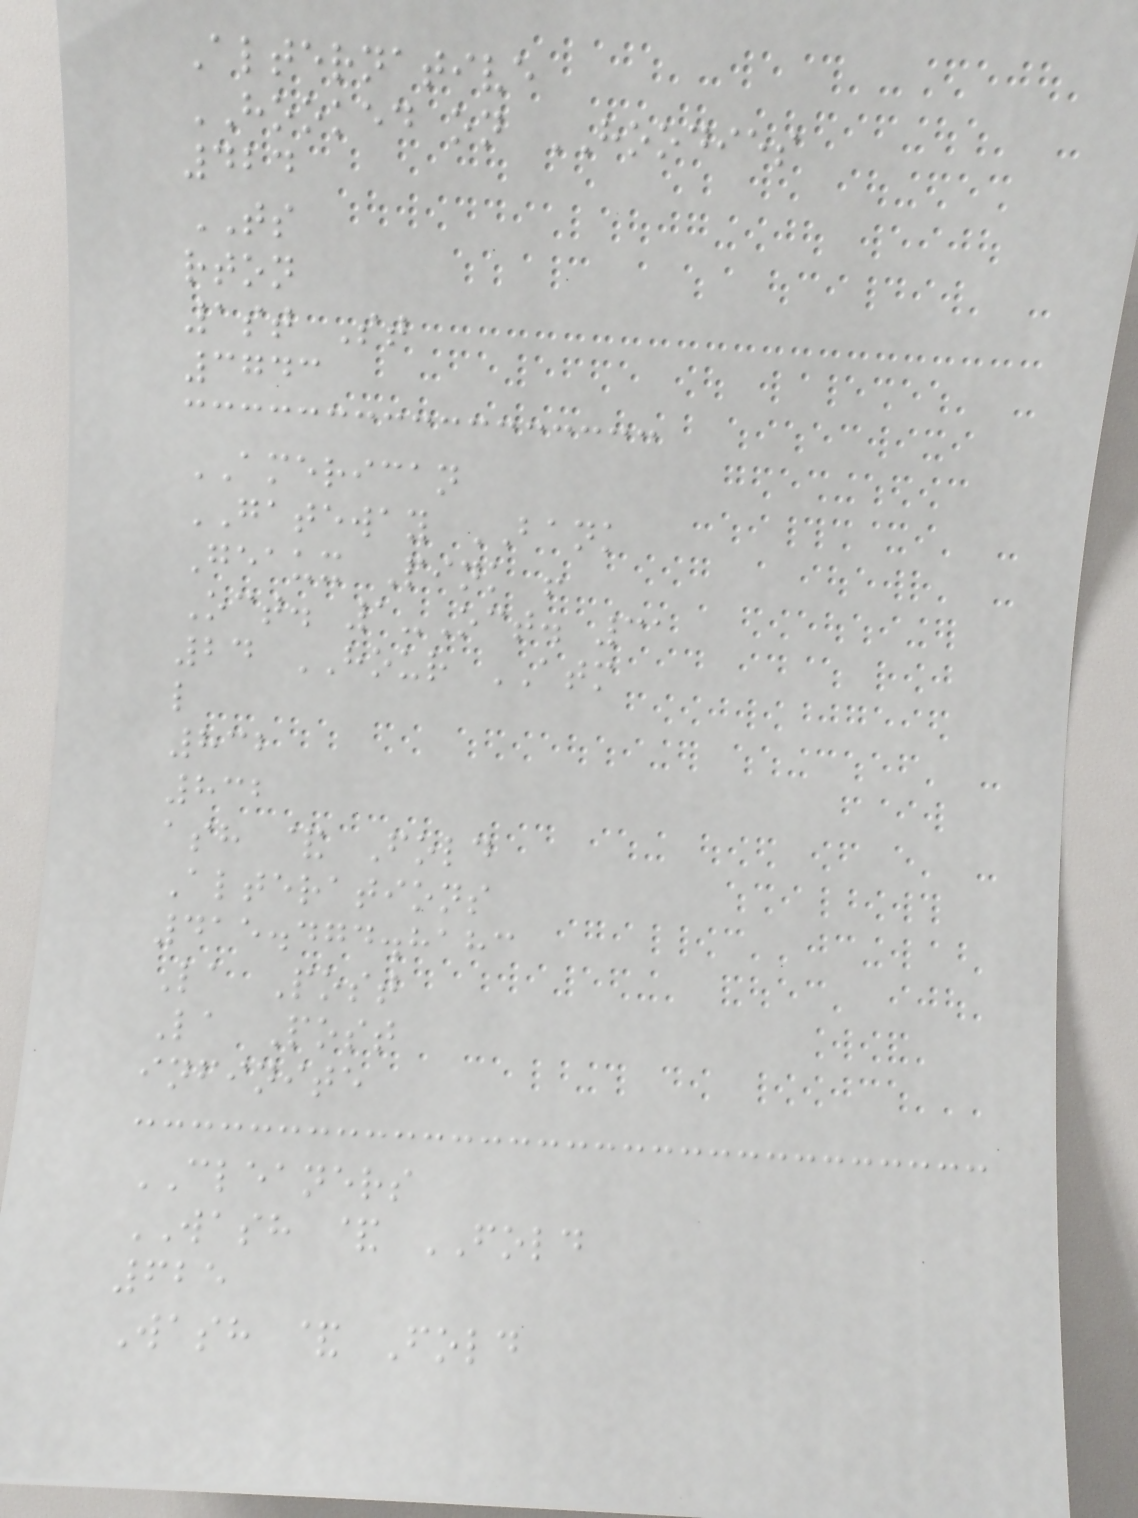Alternative
HOOKED on HOODIES
424
TS
rton
1st St
3743
AMERICAN
GATEWAY BANK
Geaux Pink !
Oct. 1-Oct. 31
24 HOUR ATM
l
832
832
ash & Fold
Alterations
415.474.8183
La Post
La Post
infinite
CLEANERS
WASH & FOLD
625
Wash & Fold
